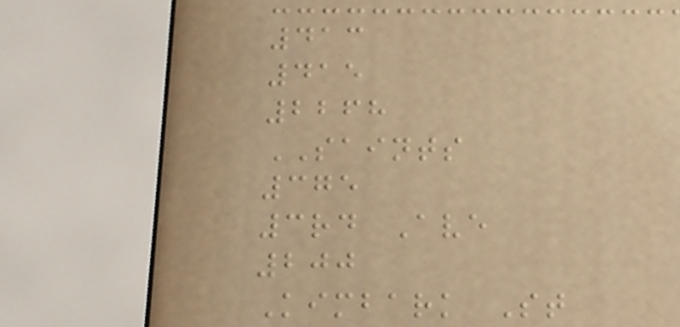413
415
2268
SAINTS
375
3rd Ave
200
Kimbark St
